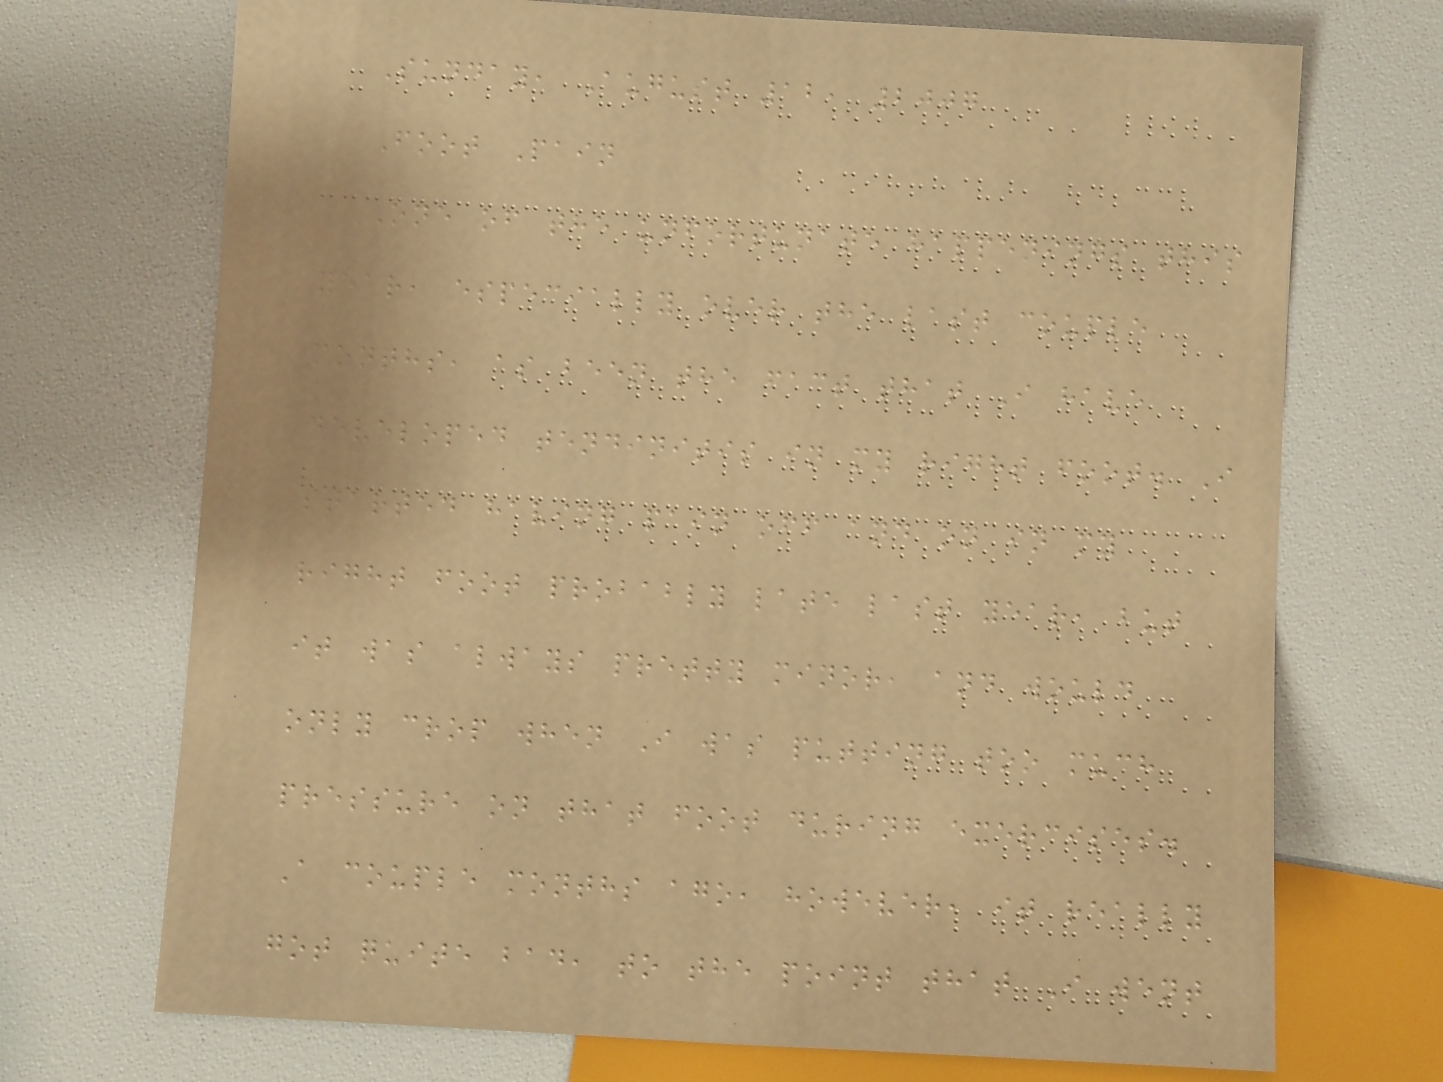Sunday, August 12, 2007
Foot Pain
One of the unfortunate happenings this
year, especially over the last couple
months, as been the fact that I have
developed tendinitis in my right foot. I
started having pain off and on in my
right foot probably late last year, but
it was always pretty minor, and would
only crop when I was putting too much
pressure on that foot during exercises.
A couple months ago, however, it really
got quite bad, to the point that I went
